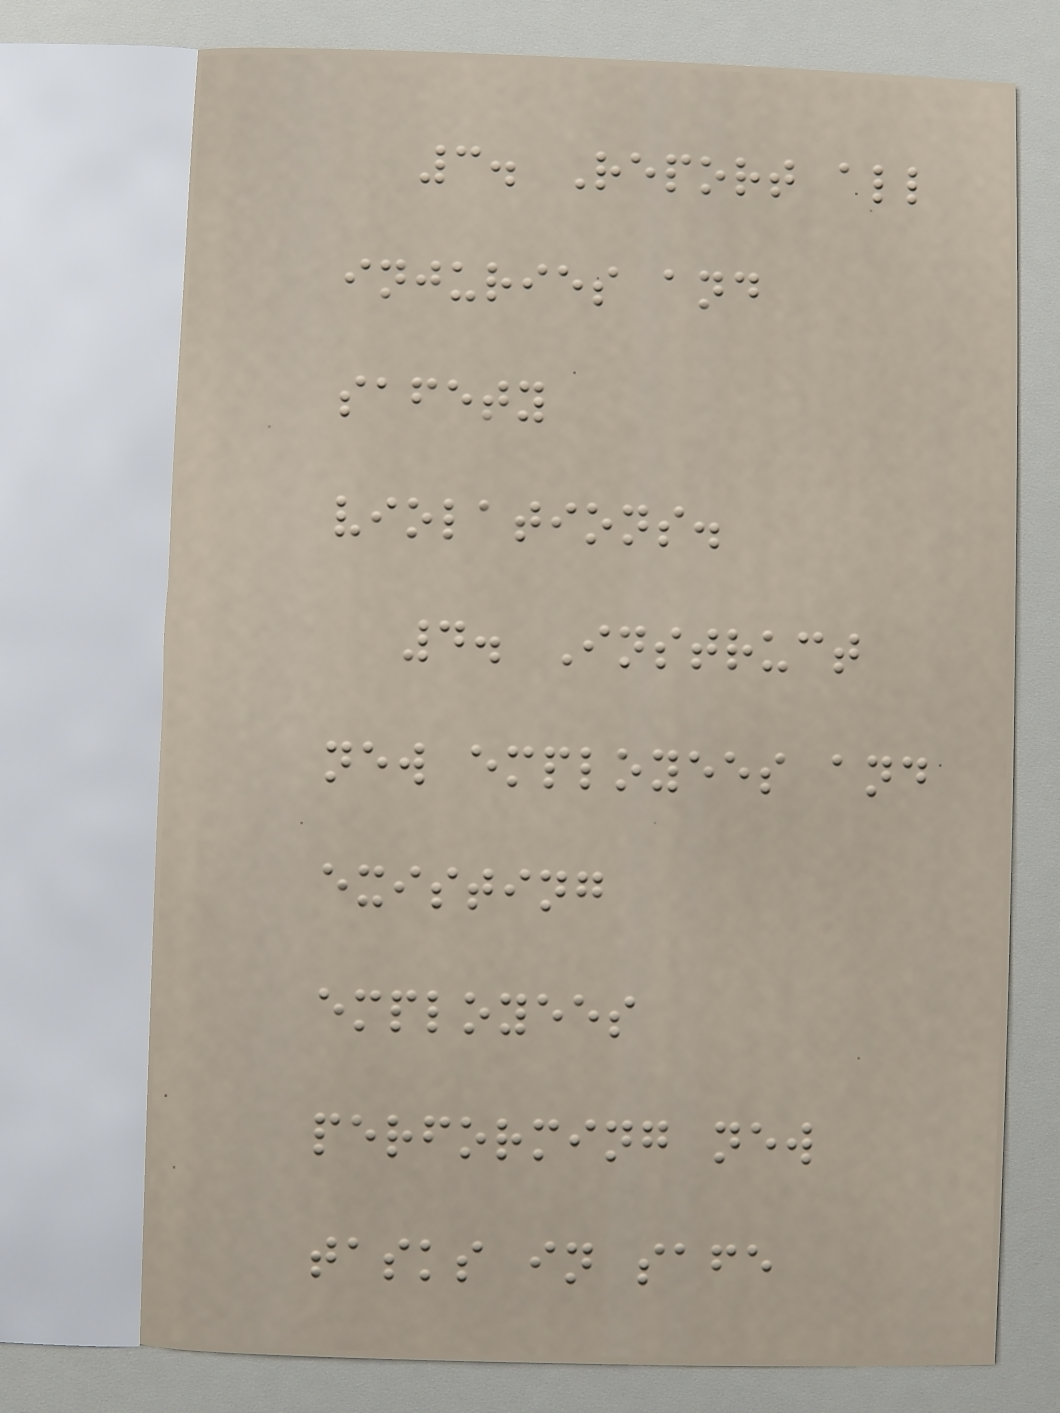3. Report all
injuries and
safety
violations.
4. Instruct
new employees and
existing
employees
performing new
tasks in safe
